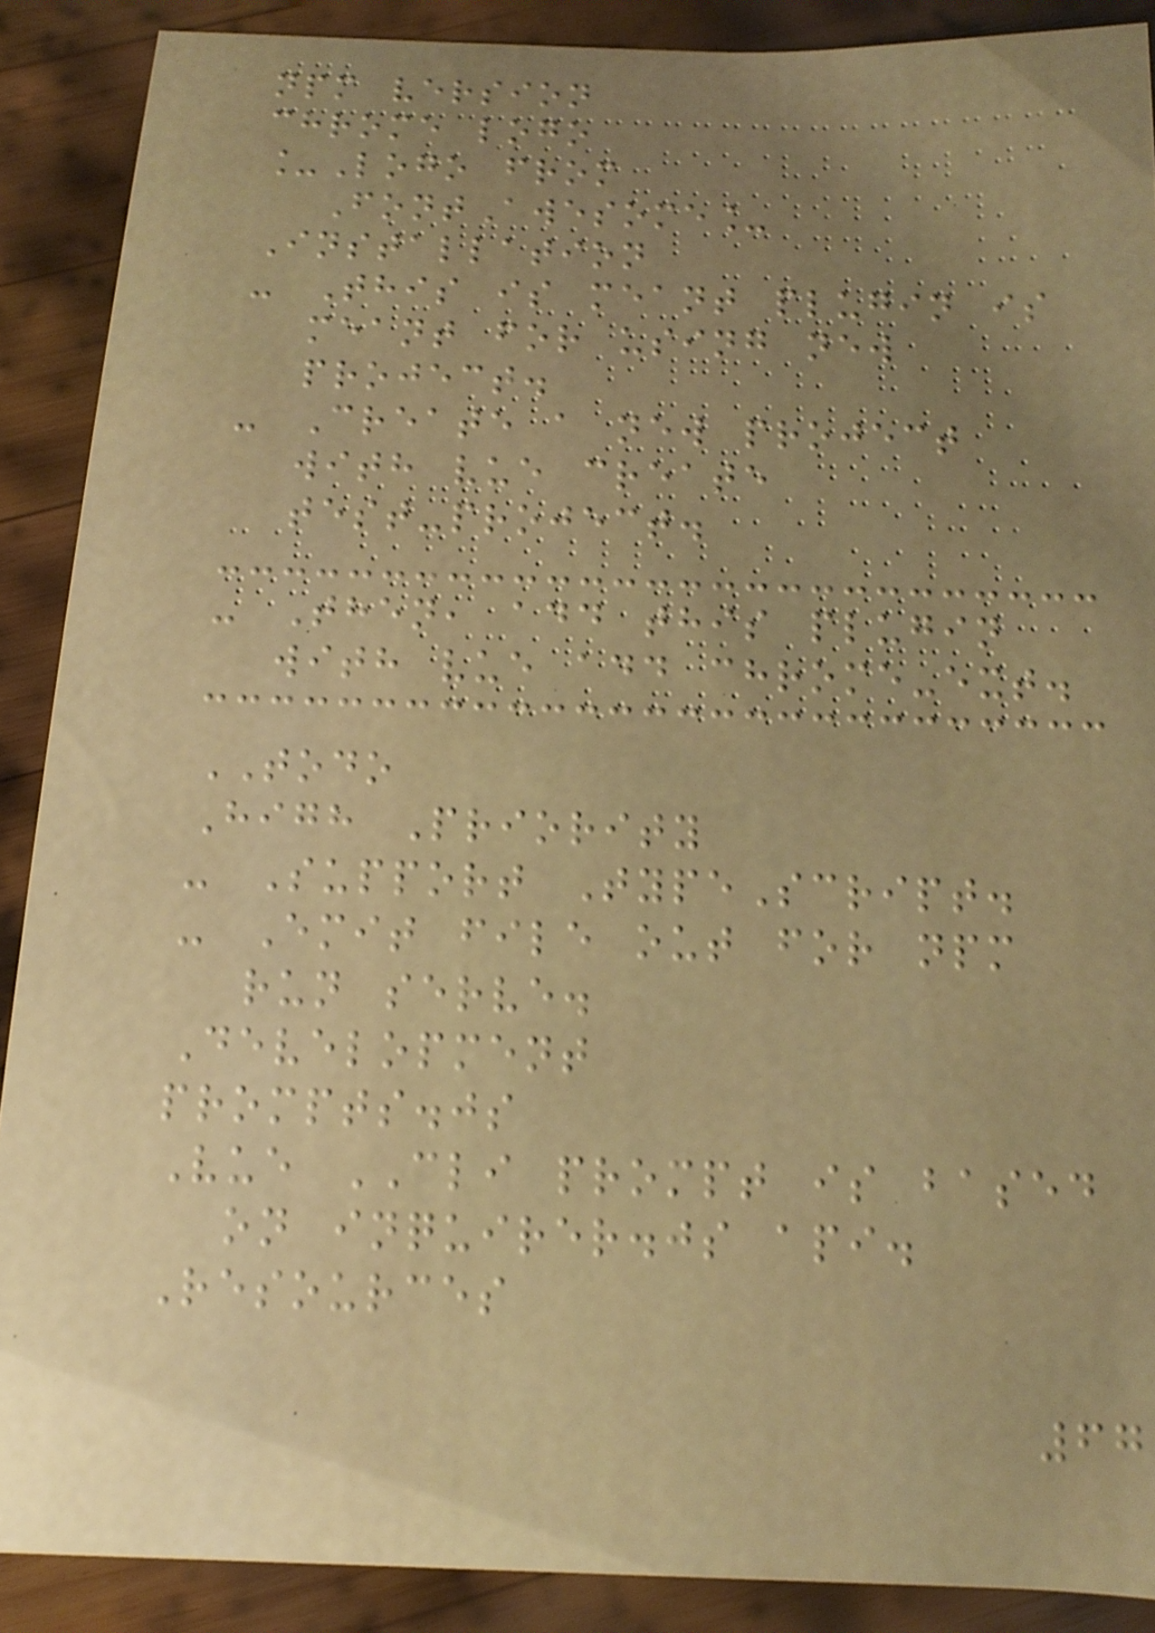npm version
chrome logo
_Logo from
FontAwesome_
Installation
- This is meant plugin is
meant for using new
project.
- Create a new project
with vue create
test-project.
- Then, add this plugin
with vue add chrome-ext.
TODO
High Priority
- Support TypeScript.
- Emit file out for npm
run serve.
Development
prompts.js
Vue CLI prompt is based
on inquirer.js api.
Resources
67
